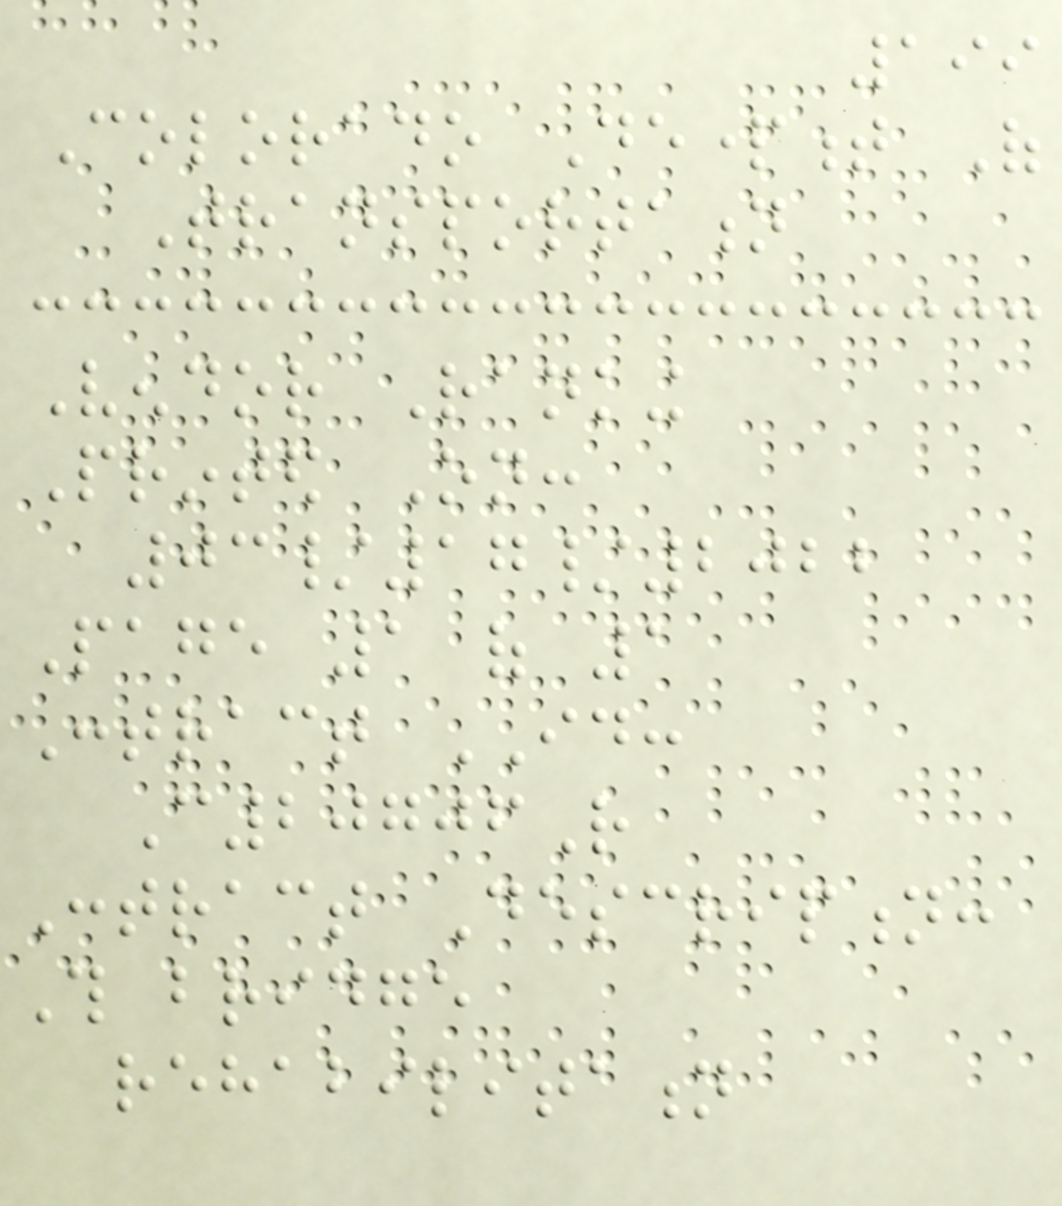199
Colorado Department Of
Transportation
Vendor Ranking
Printed On:
03/17/2022
Page 1 of 1
Contract ID:
C20706R
Contract Description:
This bridge
rehabilitation
